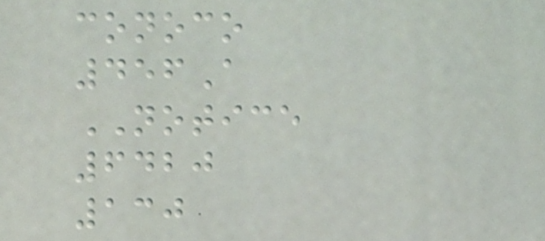conoco
456A
NOTICE
6420
130
